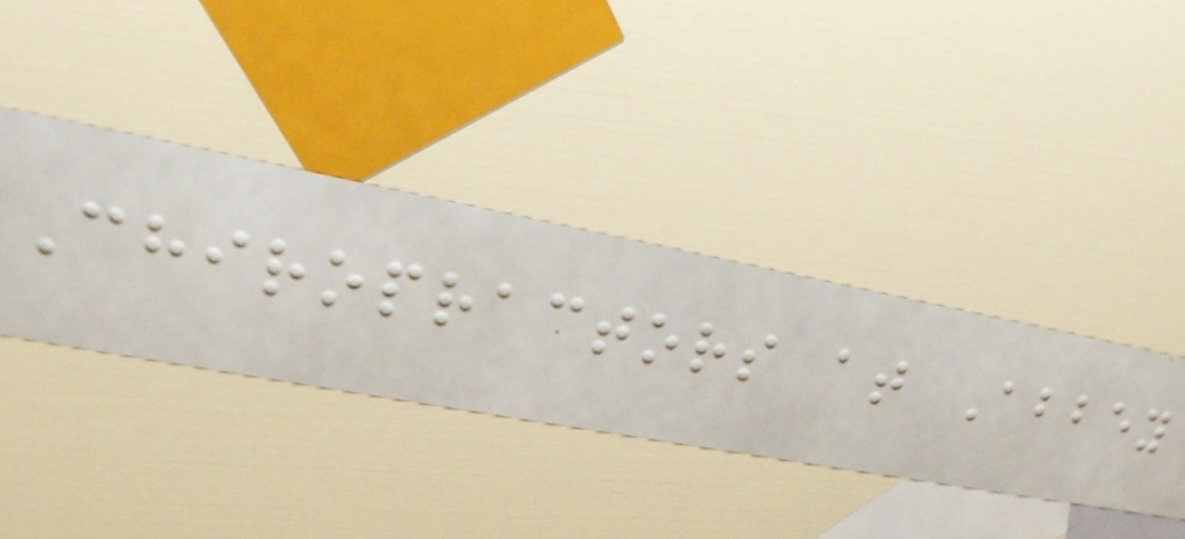Chiropractors at Abbey
